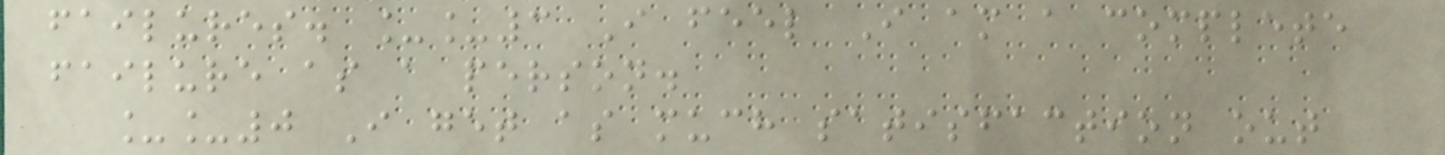failures. __3 I feel I am a complete
failure as a person.
__0 I get as much satisfaction out
